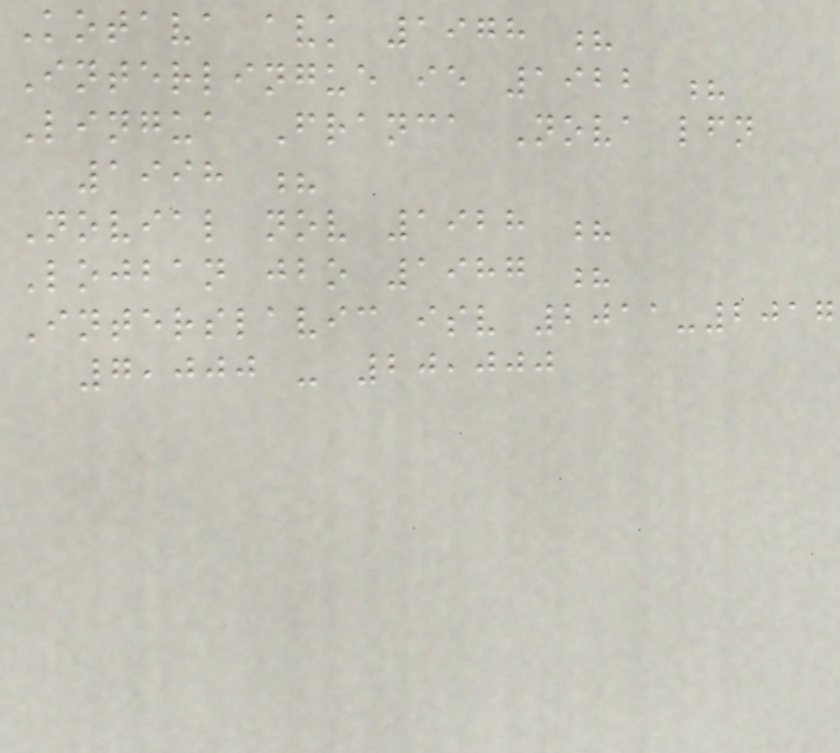Kotava avk 1978 ?
Interlingue ie 1922 ?
Lingua Franca Nova lfn
1998 ?
Novial nov 1928 ?
Lojban jbo 1987 ?
Interslavic isv 2011-2017
7,000 - 20,000
